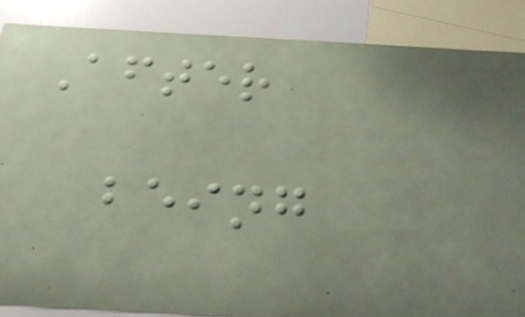After
being
